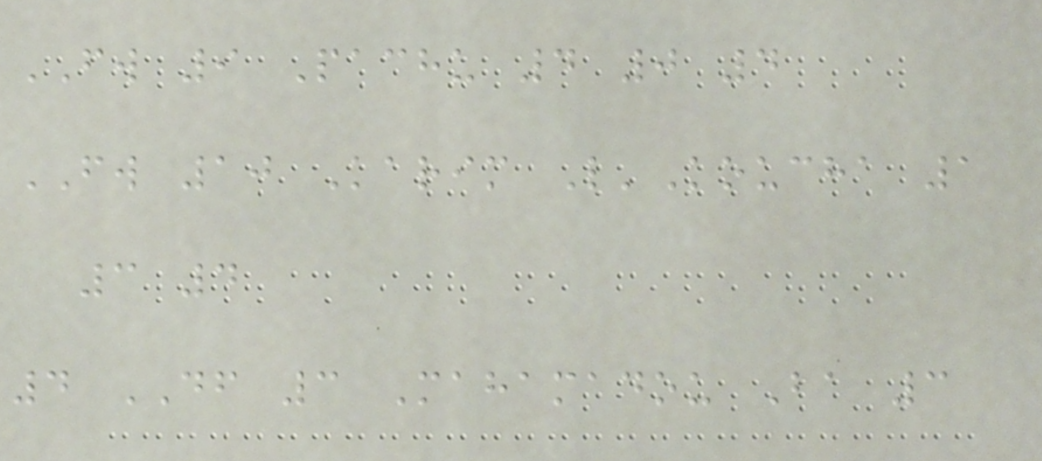FW 9 Pachu 4 0 4
FW 10 Karim L'Koucha 1
3 4
4 DF 3 Mahamadou Ba 3
